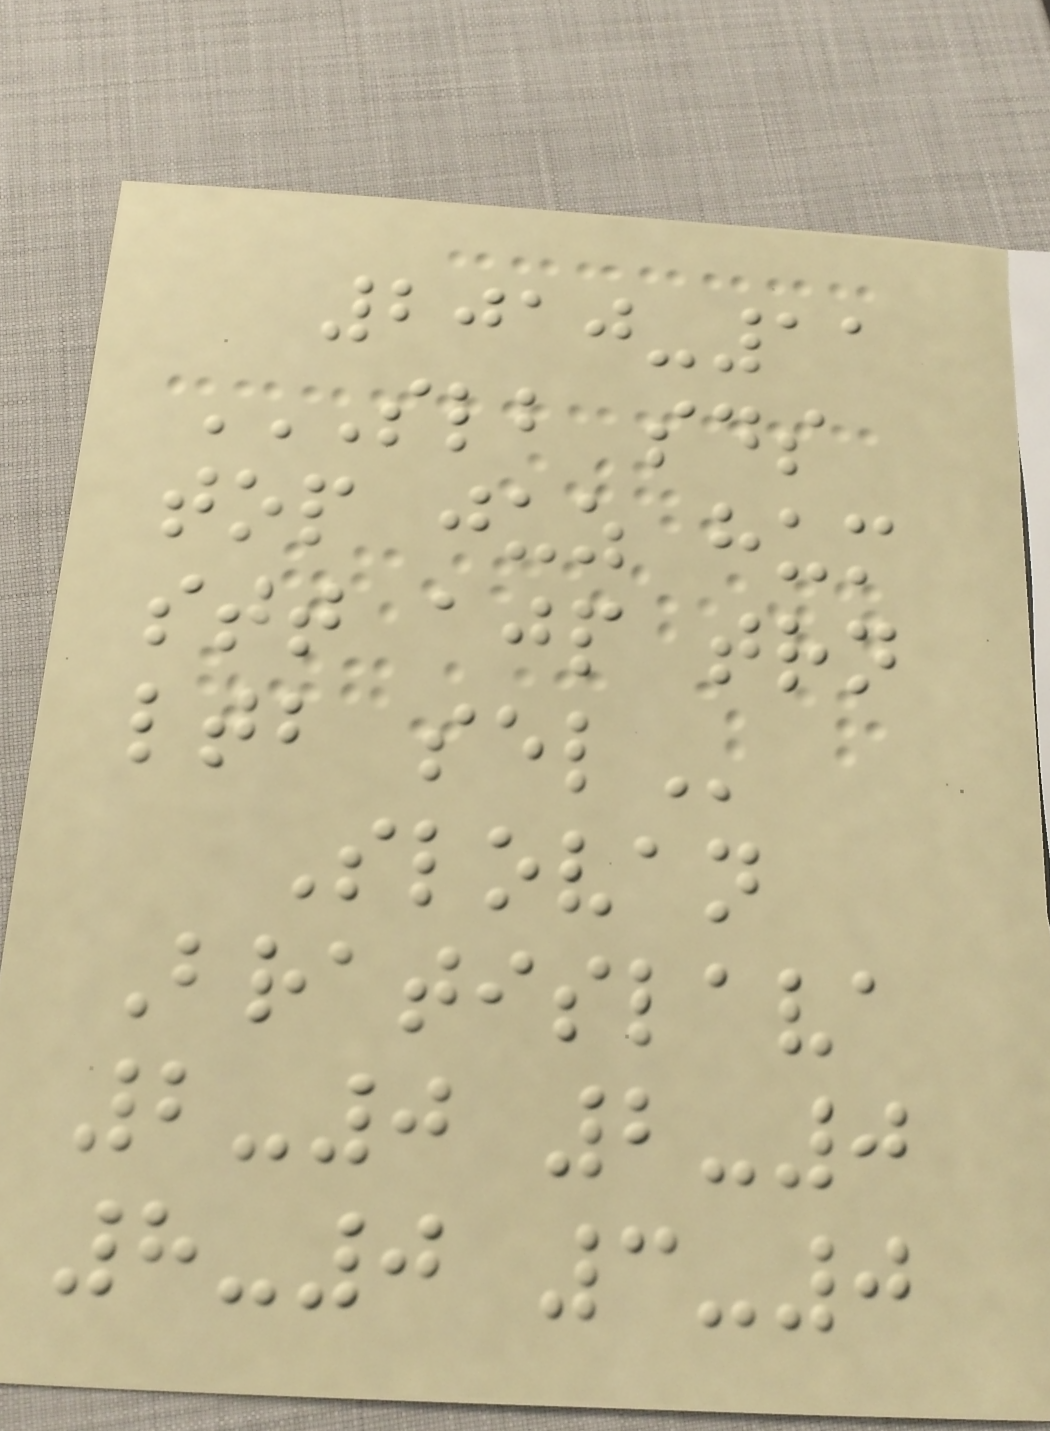2010-11
SLB SDS
TOP JUZ HUM
STT AJP TRN
LTB SEL
Slovan
Bratislava
2-0 2-0
8-0 3-0
